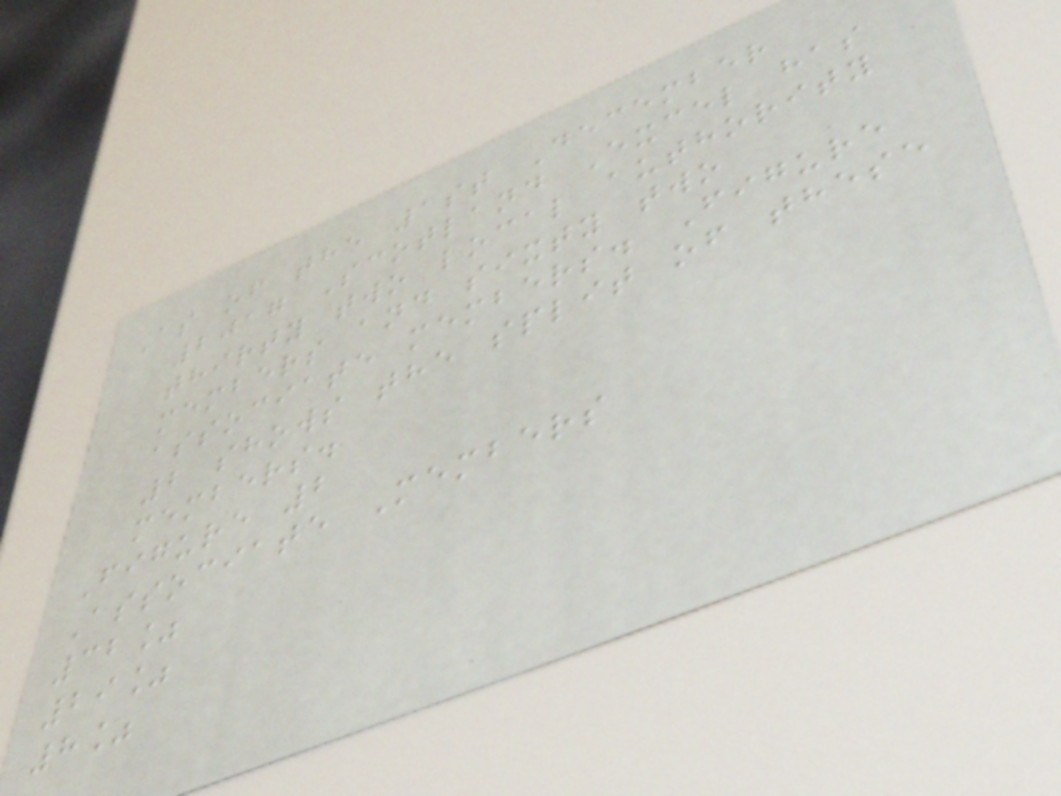As of the 1st December
2017 Scotland Excel has
thirty two local authority
members and sixty two
associate members. Figure
2 shows the split of these
members.
Figure 2
Associate Members
32%
29%
8%
